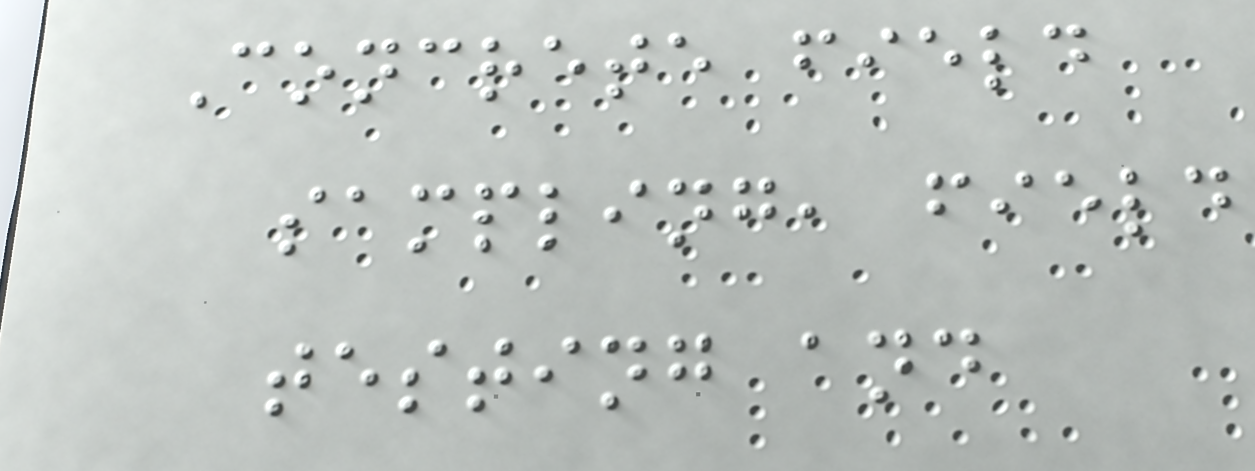Concrete field
sampling, field
testing and
